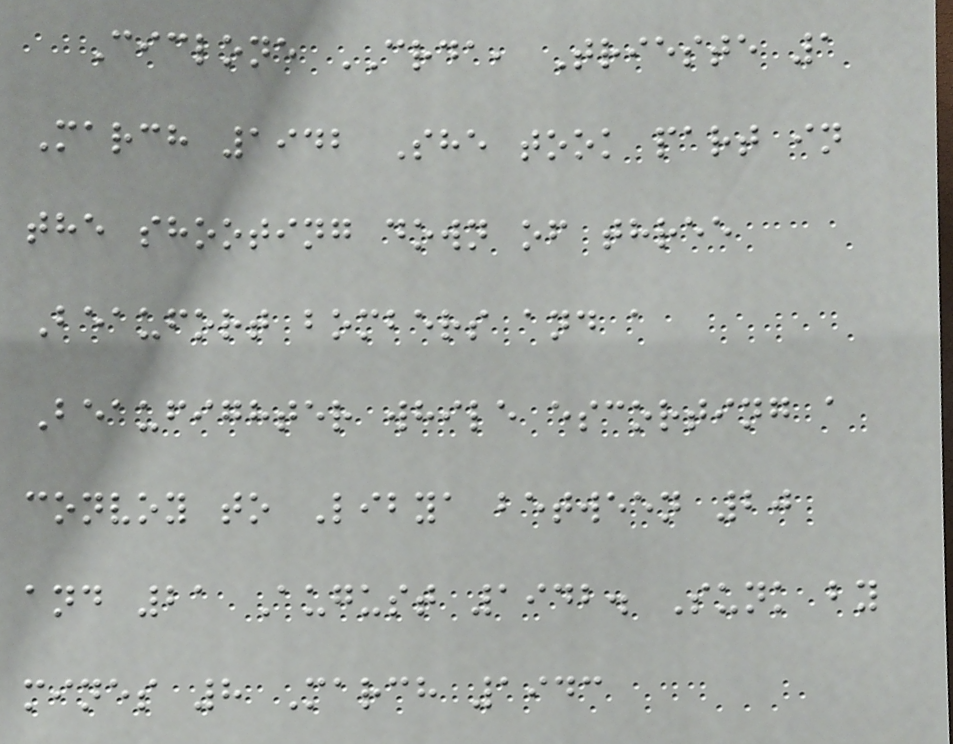Ciclone CRDA, Trieste 1
March 1942 She took part in
the shooting down of three
Beaufort bombers and a
Beaufighter while escorting a
convoy to Libya between 20
and 21 August 1942. Sunk by
mines 8 March 1943
